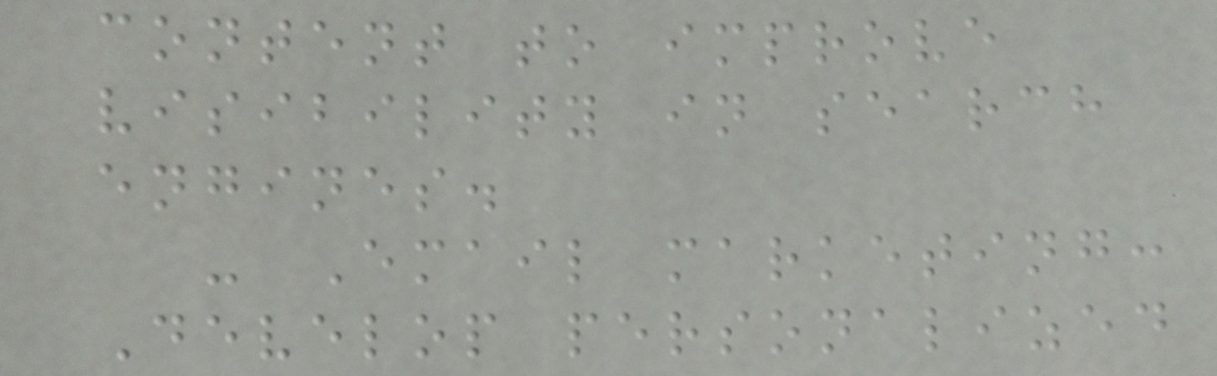content to improve
visibility in search
engines.
- Email marketing:
Develop personalized
